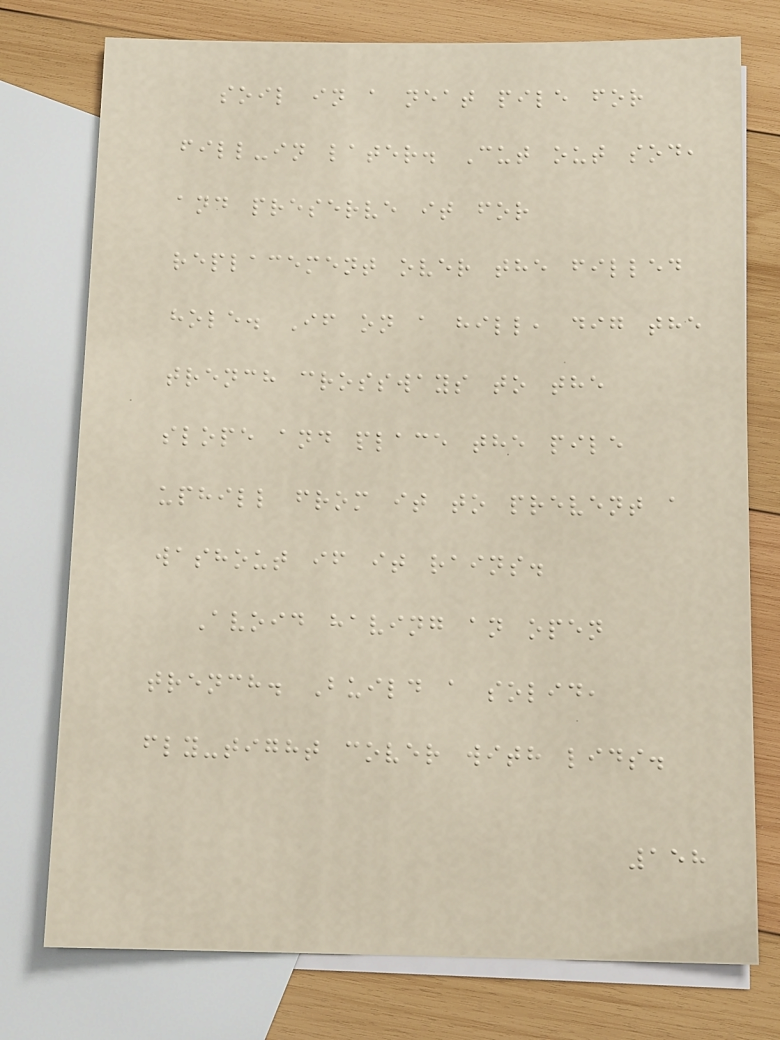soil in a neat pile for
fill-in later. Cut out sod,
and preserve it for
replacement over the filled
hole. If on a hill, dig the
trench crossways to the
slope and place the pile
uphill from it to prevent a
washout if it rains.
Avoid having an open
trench. Build a solid,
fly-tight cover with lids.
158
